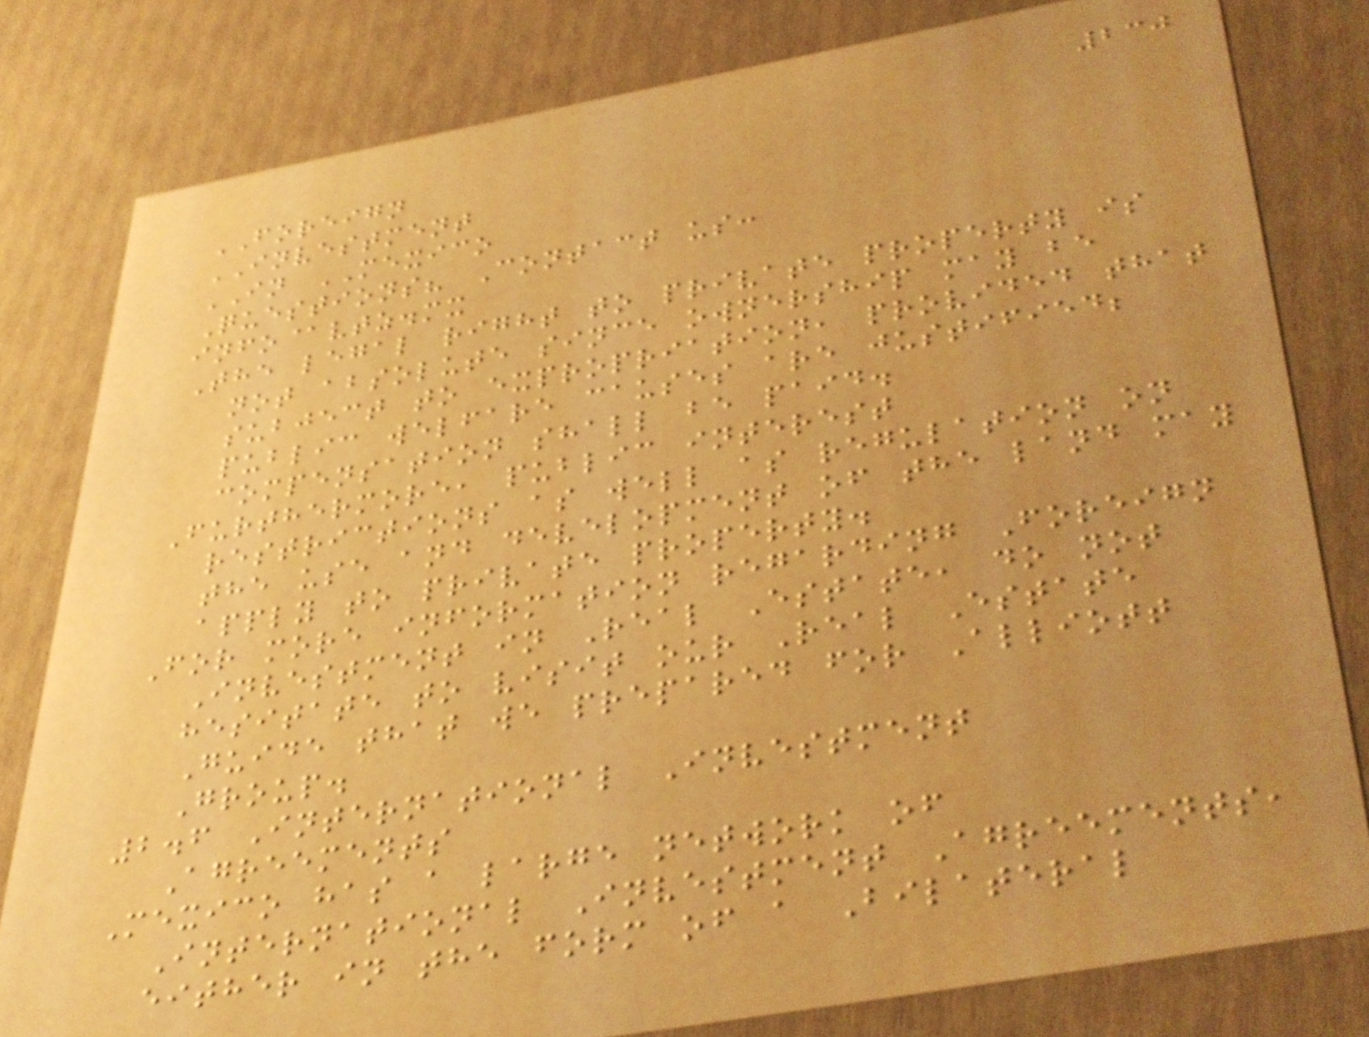230
FOREIGN
INVESTMENT
IN MEXICO
Questions? Contact us:
info@vtz.mx
The legal right to private property is
not absolute since ownership may be
subject to expropriation, provided that
public welfare causes are justified;
compensation shall be paid.
Furthermore, public interest
restrictions as well as regulation on
the use and development of the land may
apply to private property.
For more information regarding Foreign
Investment in Real Estate, do not
hesitate to visit our Real Estate
Guide that we prepared for Alliott
Group.
2.6 International Investment
Agreements
Mexico has a large network of
International Investment Agreements,
either in the form of a Bilateral
